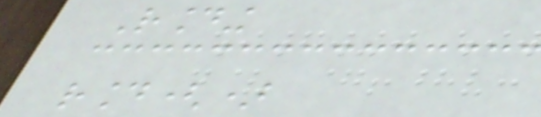Rounding
round()
